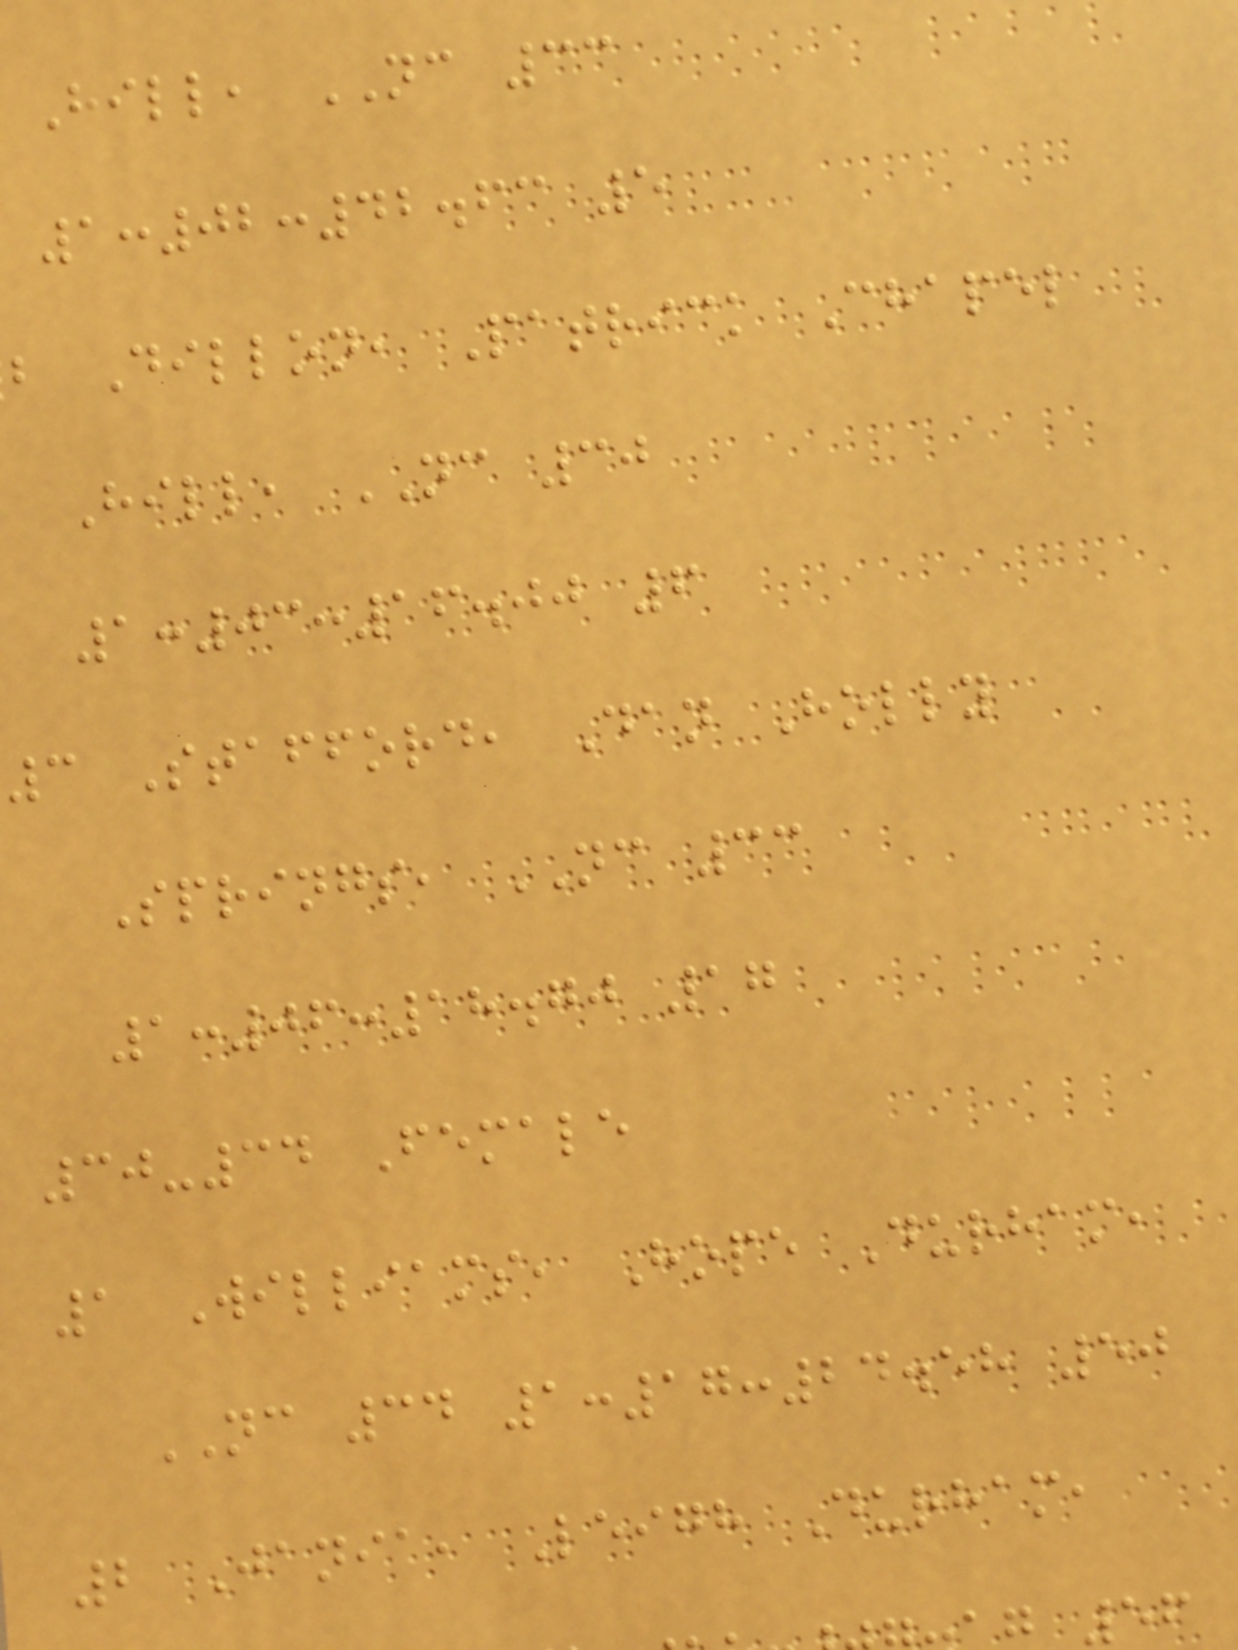Hill, NC 33
1:02:42.63 5
b Dillon, Patrick Chapel
Hill, NC 30
1:03:16.00 6
3 Stafford, Dan Holly
Springs, NC 33
1:06:18.70 17
30-34 Female
1 Williams, Hope Durham,
NC 34 1:17:24.58 50
2 Jania, Leigh Durham,
